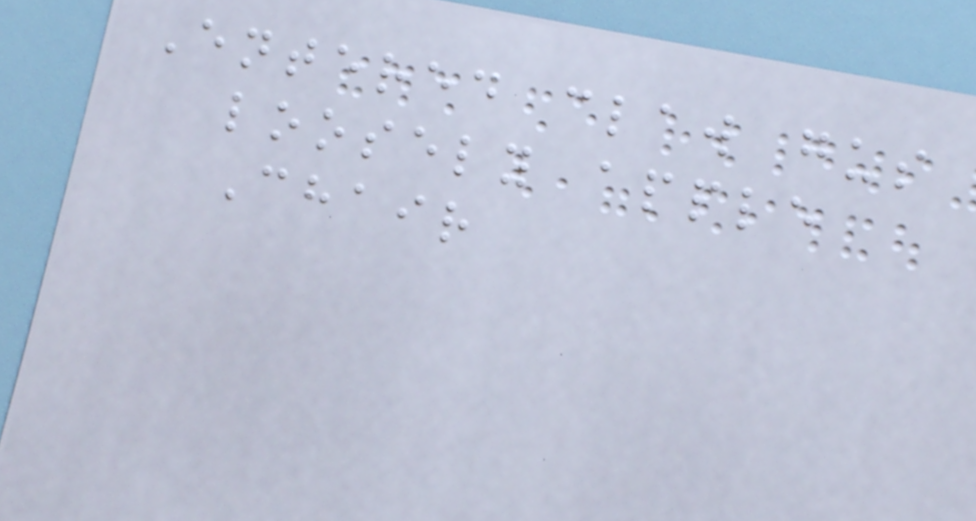Entered claw gus
loosely apple
Chair
